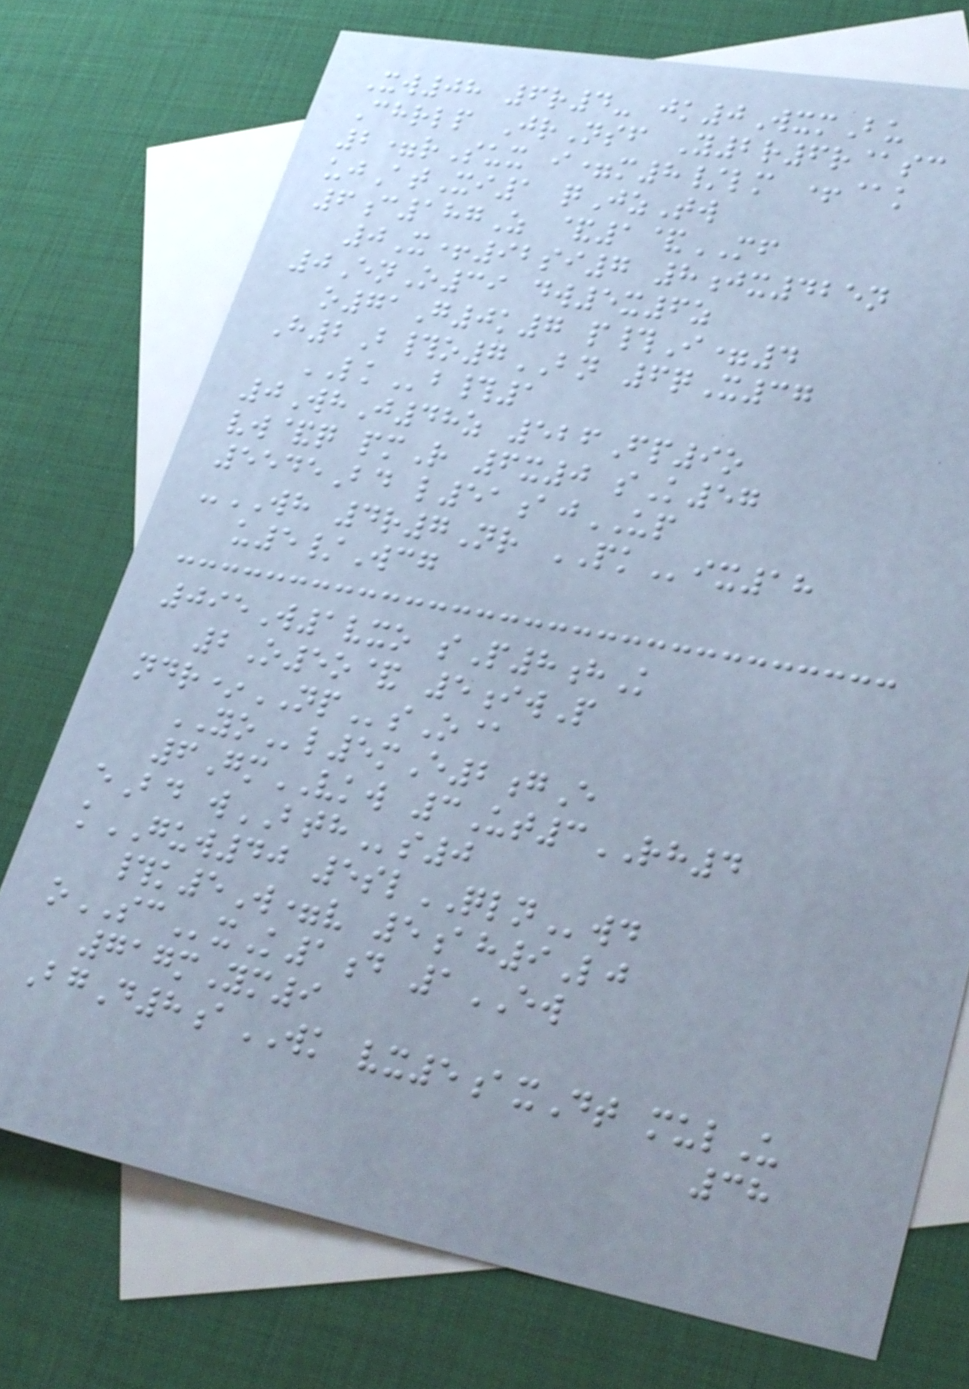Xw08 6r4- jk0WxmBu
Chrlp JrNsf Y2r6r@sc
2=rSux i=m8/lm +@k
ujAtXi1 qJzTw
6c187Z &1&MF
0X+92si7 8jx425n
0EnO39 dw5x6z
o71G0k7 p#I=4
H2B#o7BN 6qX37
LKb#1
0WhJ48z 526Fp9o
vw&q pmR 6x0 sK57
5545Bd l51ajUP
-WH 4r7Nr PKix18
u5/Wcg
095W1vxo sP8hK
2O5o& 5iwP
ndr*NPsO@
YOl5mE2gE
6GmVKW 3Ut3RH4
eBd wBTHs0
kGUW40 5slQLNwd
#k5W=v 5ah9Lj
oSCxK1d 1EW
717mYm9
BgD8aWK vx5axDt mulU
38
